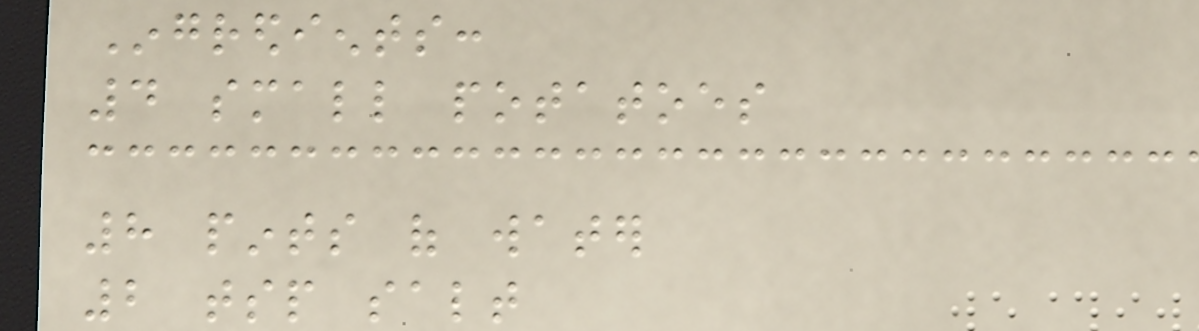Ingredients:
4 small potatoes
8 pints of water
2 tsp salt
